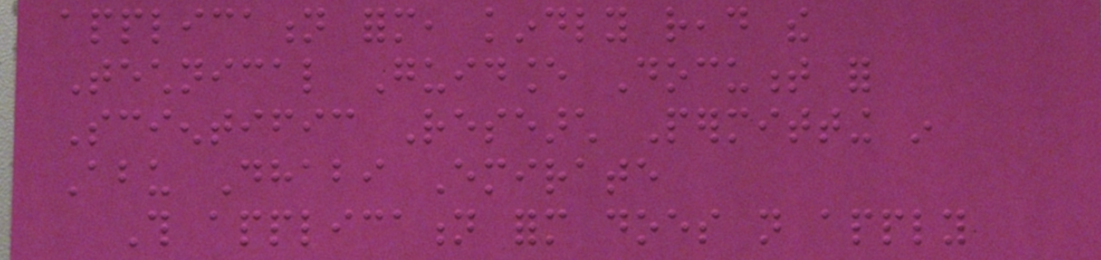application form, kindly read the
Technical Guidance Document for
Scientific Research Permitting in
Abu Dhabi Emirate
This application form does not apply
